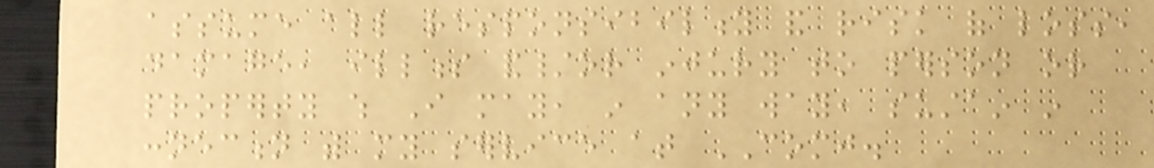assume all responsibility and risk of loss,
damage, illness and/or injury to person or
property which I may, in any way, sustain in
connection with my service at COMJ.
